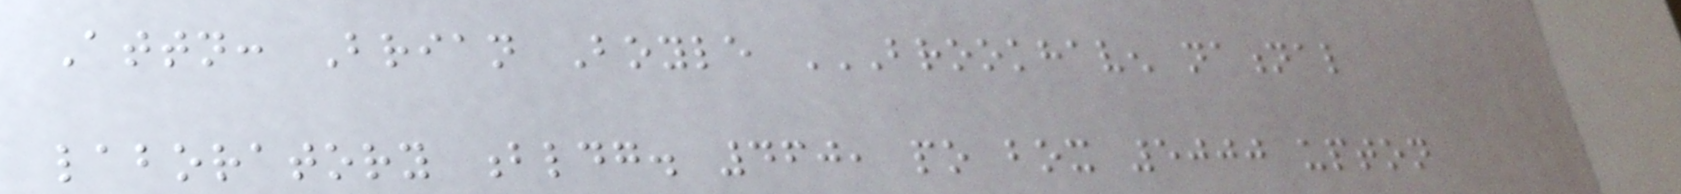Attn: Brian Boyle BROOKHAVEN NATIONAL
LABORATORY BLDG. 460, PO BOX 5000 UPTON
